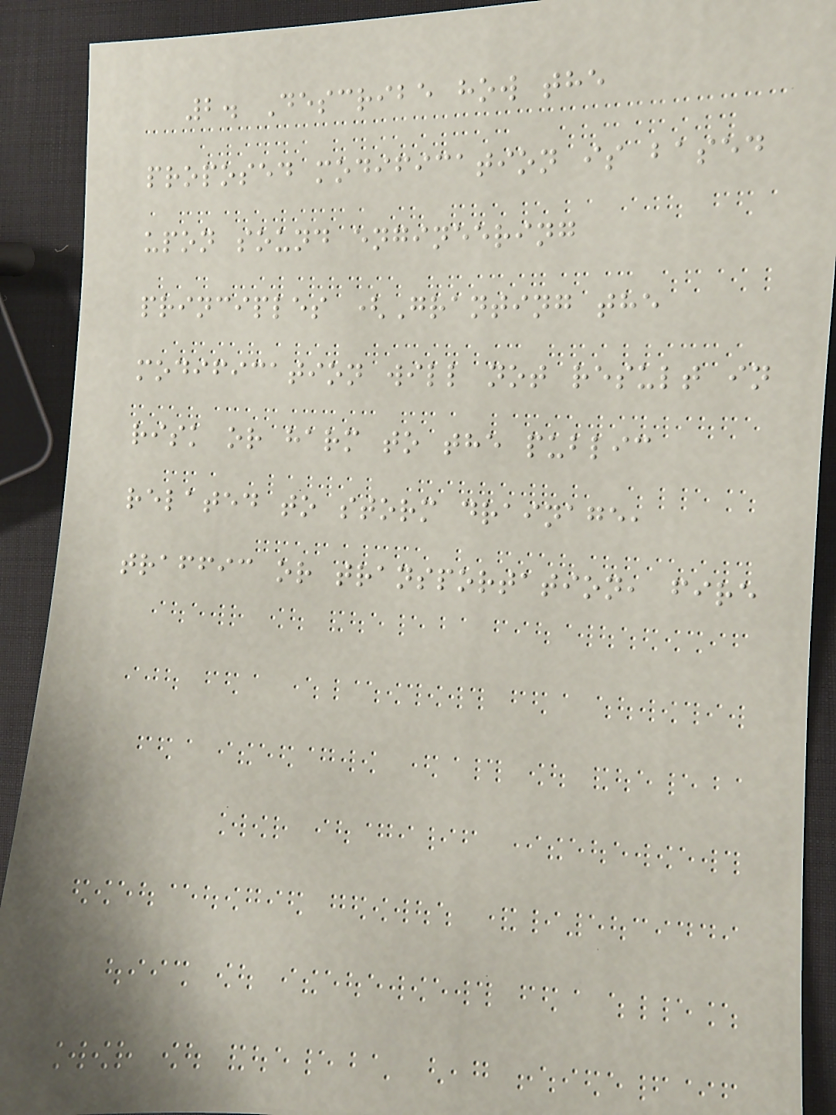2. Describe how the
proposed modification is based
upon sound engineering
principles (Granting the
modification will not result in
risk or harm to the public
related to storm drainage,
traffic or transportation, fire
